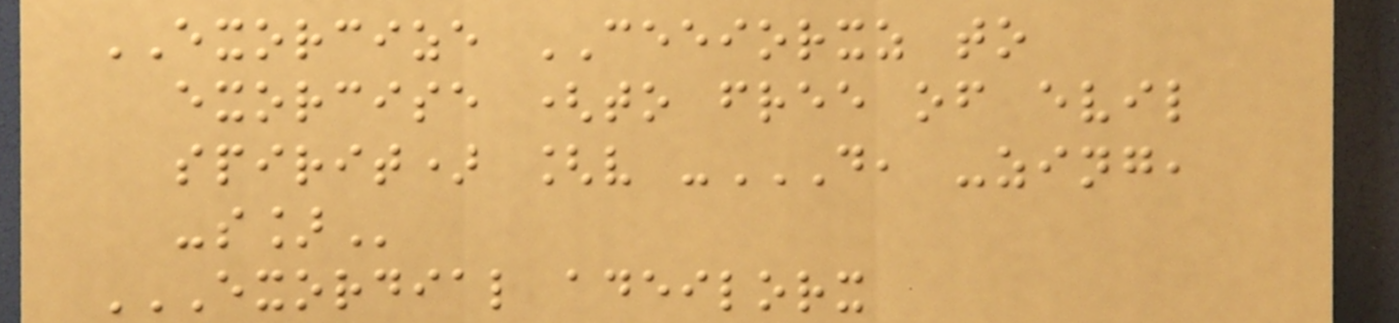EXORCIZE CEEIORXZ to
exorcise (to free of evil
spirit) [v -D, -ZING,
-S]
EXORDIAL ADEILORX
